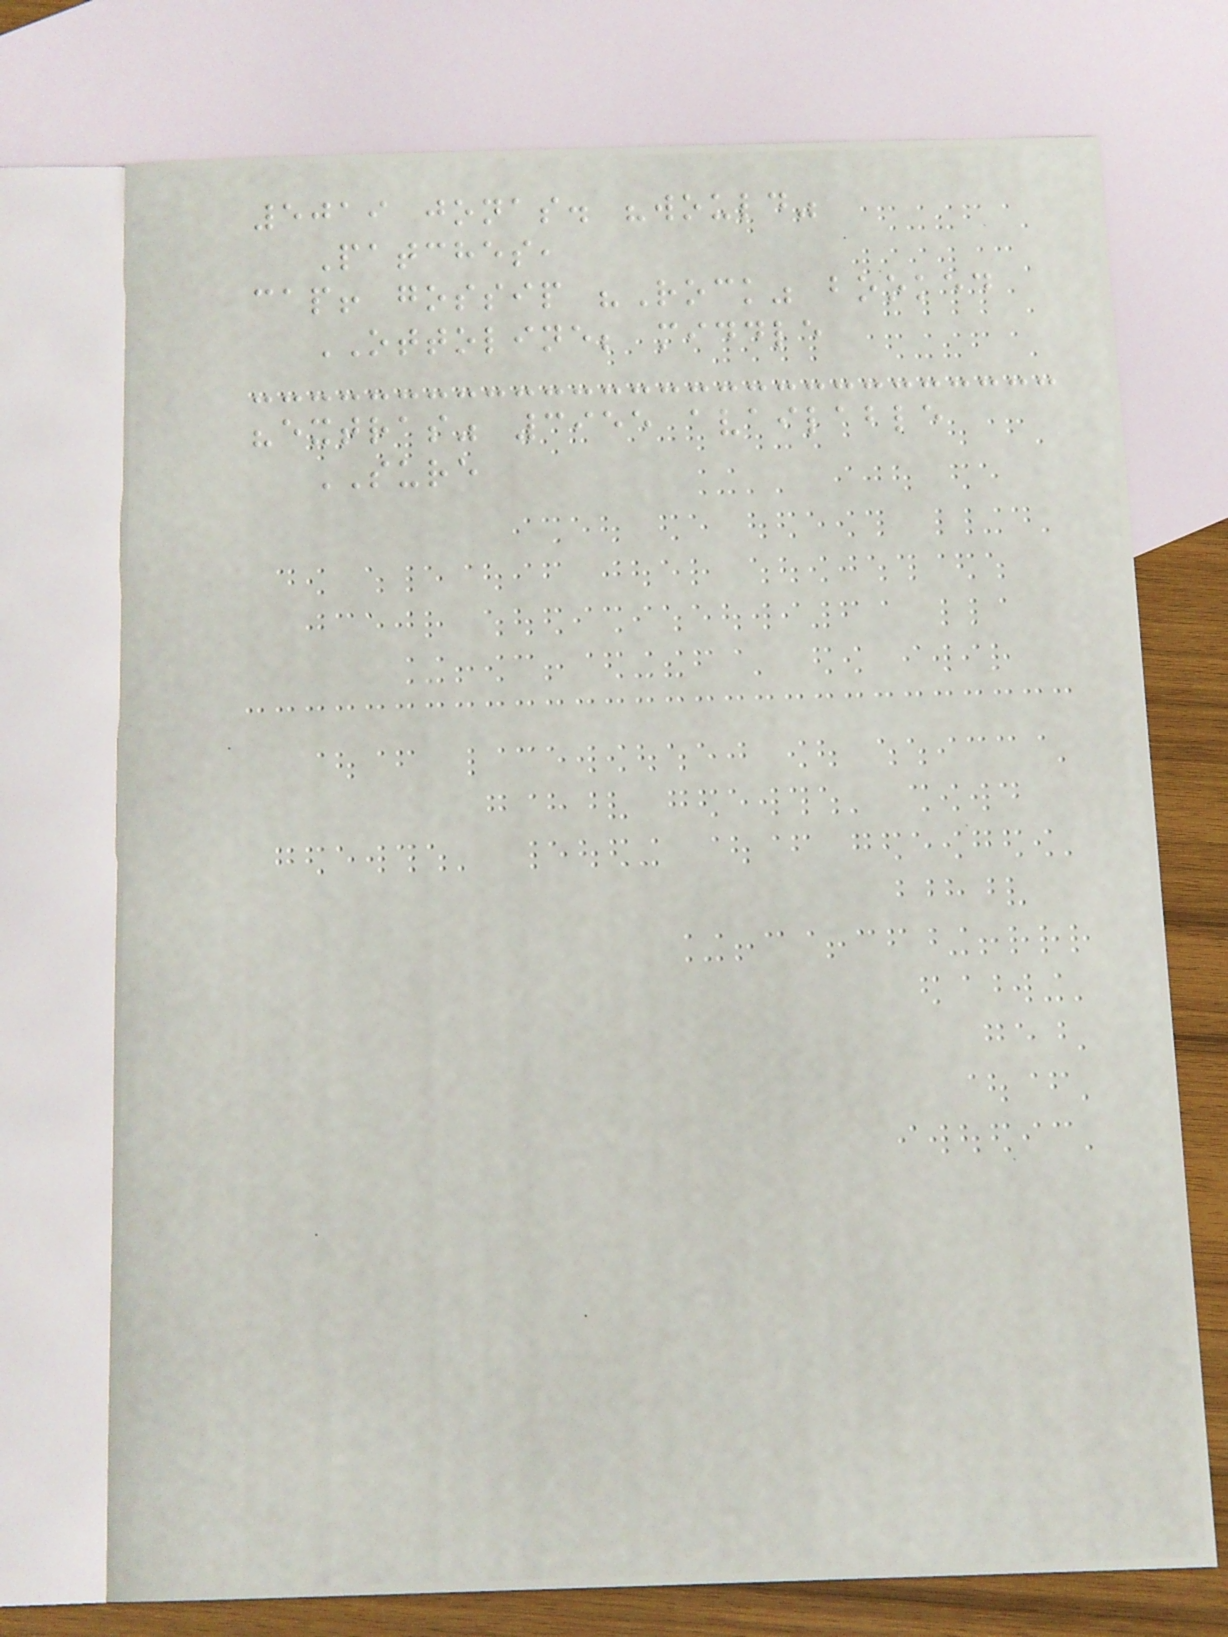5019 jonas. "would"
Patches,
cap! gossip "Rock" booked
OTTOLINE; middle
"extras" 3955 available
SURE
